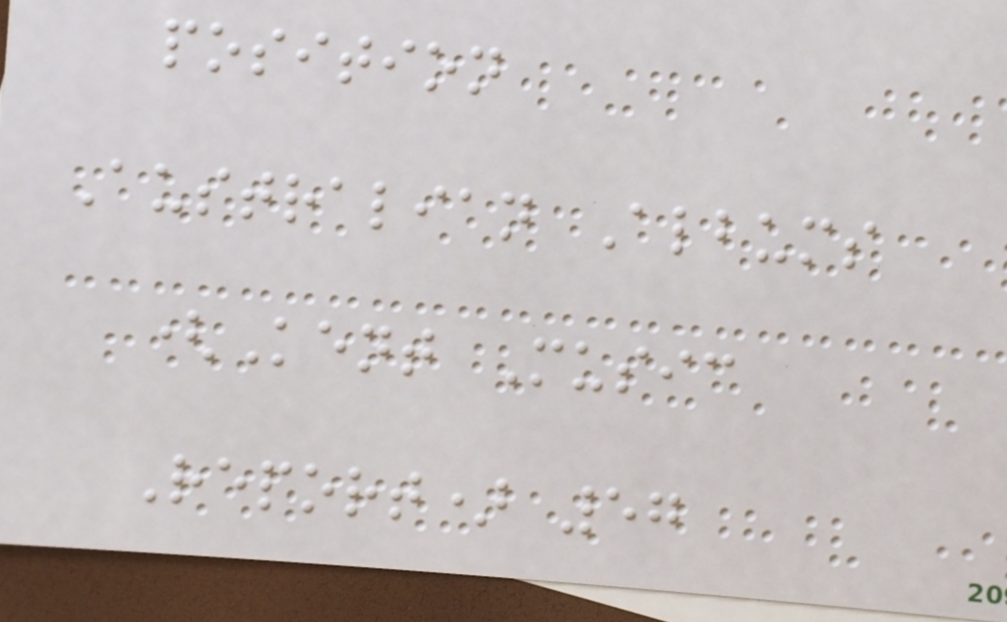position
Australian Albums
(Kent Music
Report) 57
